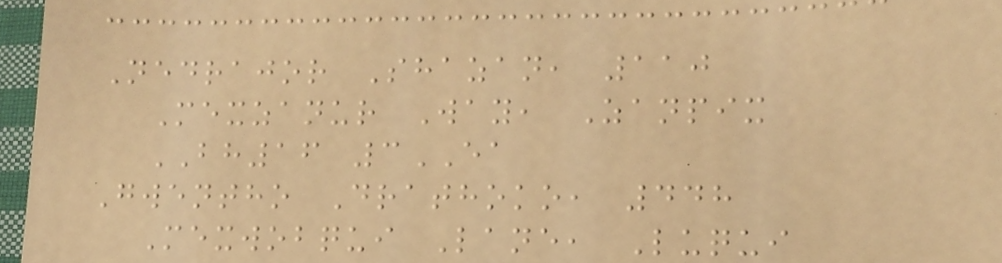Nedrajor Shazan, 110
Mexzanur Way, Zanpix
BH16 3EA
Gwentho Drathoko, 448
Mexwobqui Lane, Luqui
